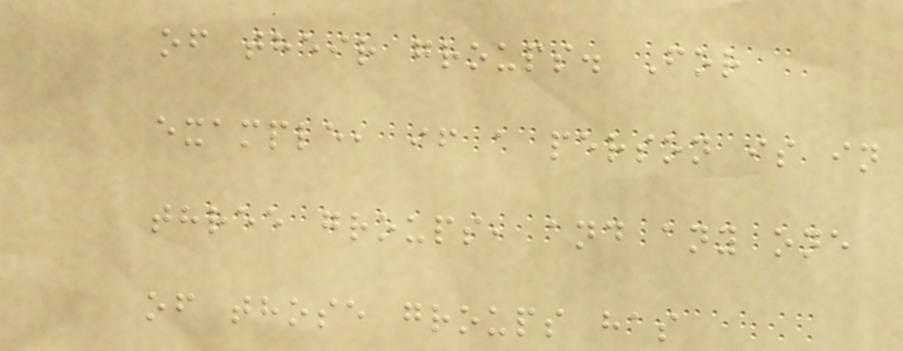of their groups. For
example, if a person is in
three groups, and any one
of those groups has
